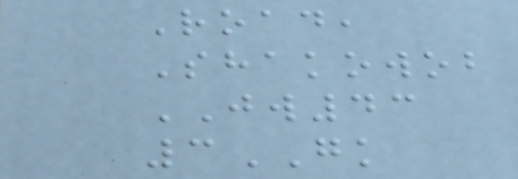Road,
Shakowob
JW43
3GK
